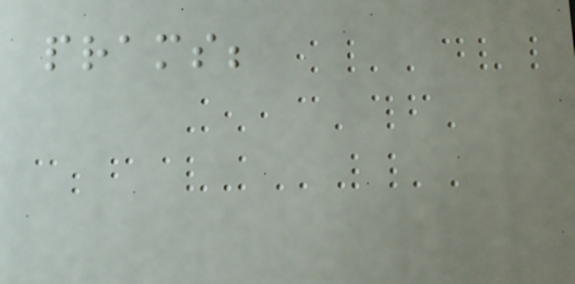prams;
